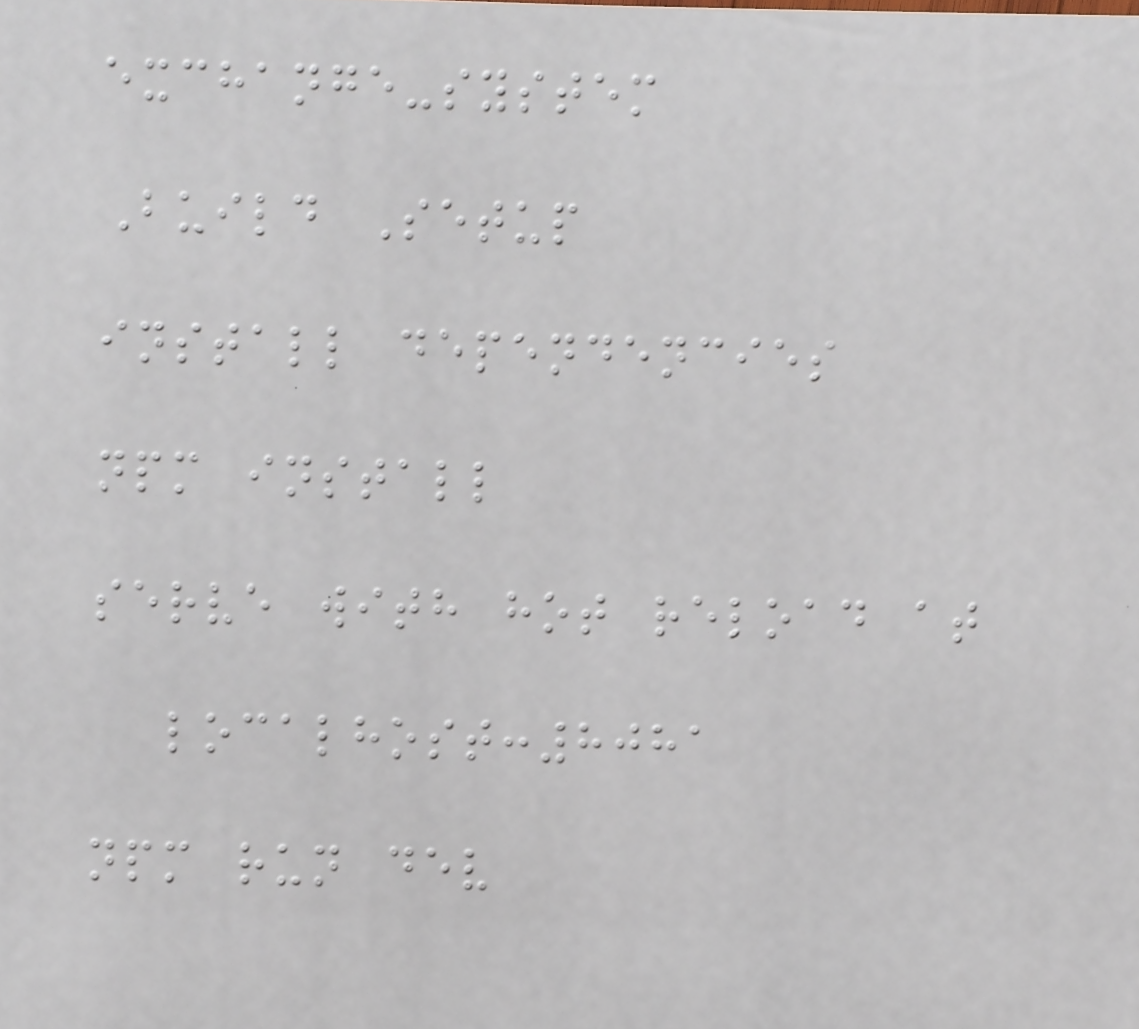exchange-system
Build Setup
install dependencies
npm install
serve with hot reload at
localhost:8081
npm run dev
